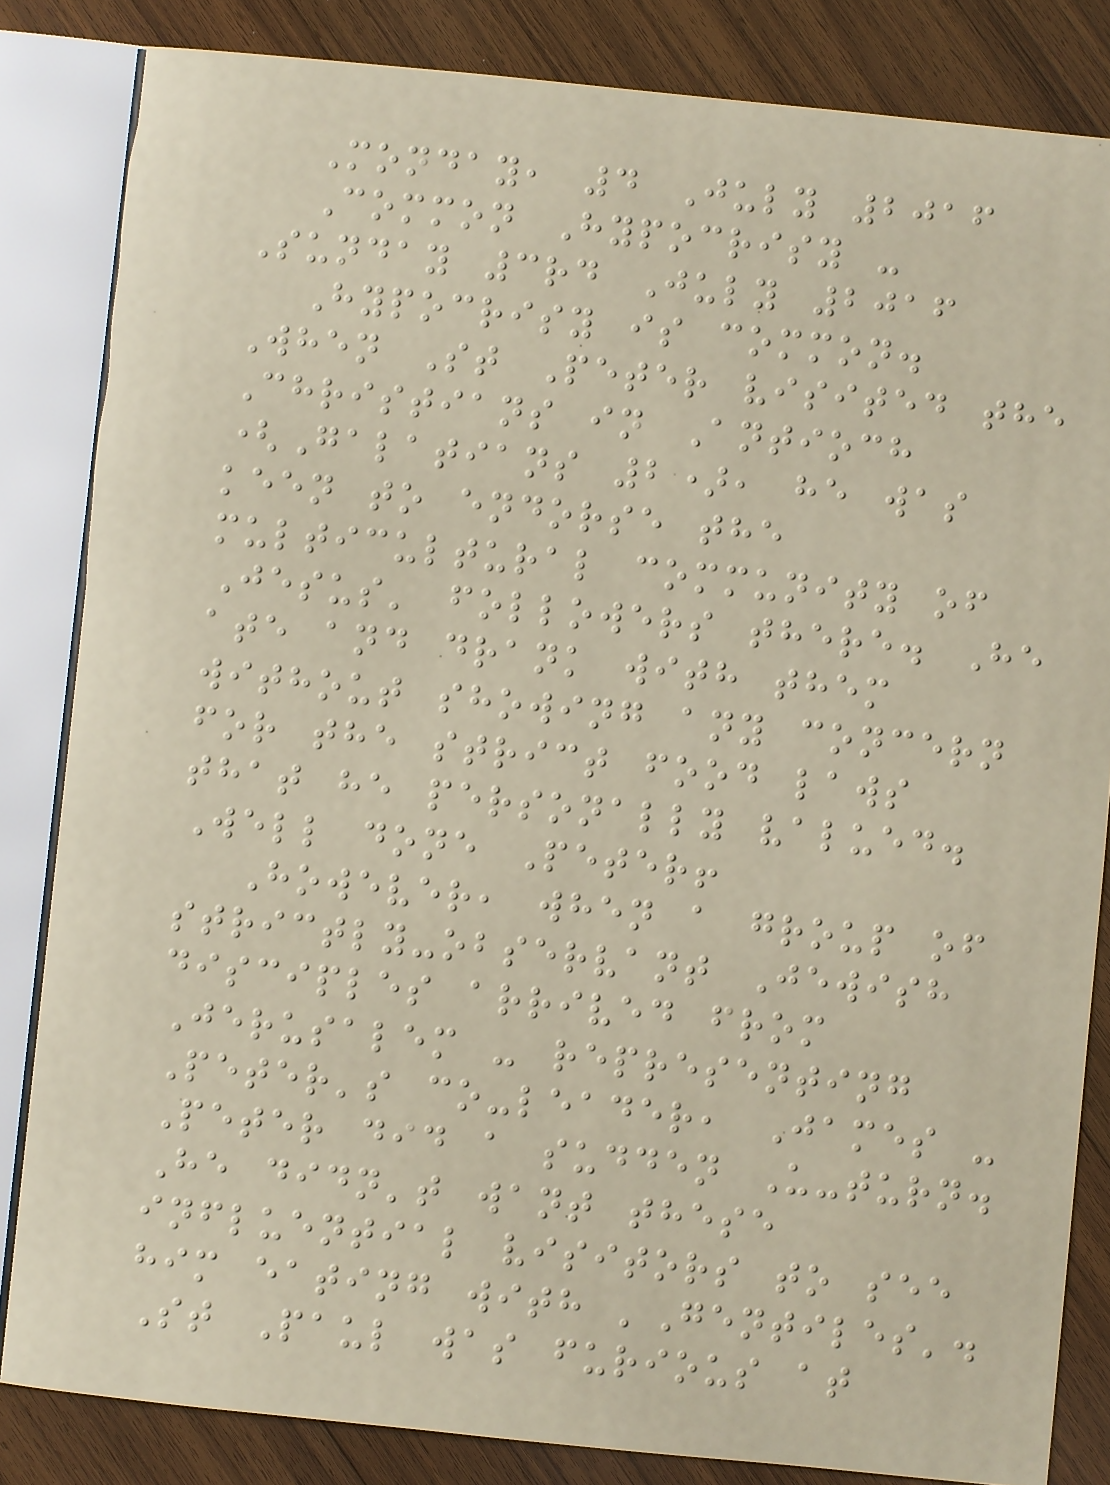Monday, 4 July 2016
Common Hypocrisy -
Sunday 3rd July 2016
Hypocrisy is common.
When St Peter visited the
Christians in Antioch
(Galatians 2), he was
keen to endorse the
multicultural community of
Jesus' followers there. He
ate and drank with them
without showing any concern
for the strict food laws
that he personally valued.
Well done Peter!
However, when a group of
strictly-observant Jewish
disciples arrived from
Jerusalem - representing
Peter's co-leader, James -
Peter did a sudden U-turn.
He didn't want these
influential visitors to see
him eating with 'Gentiles'.
St Paul was furious at
